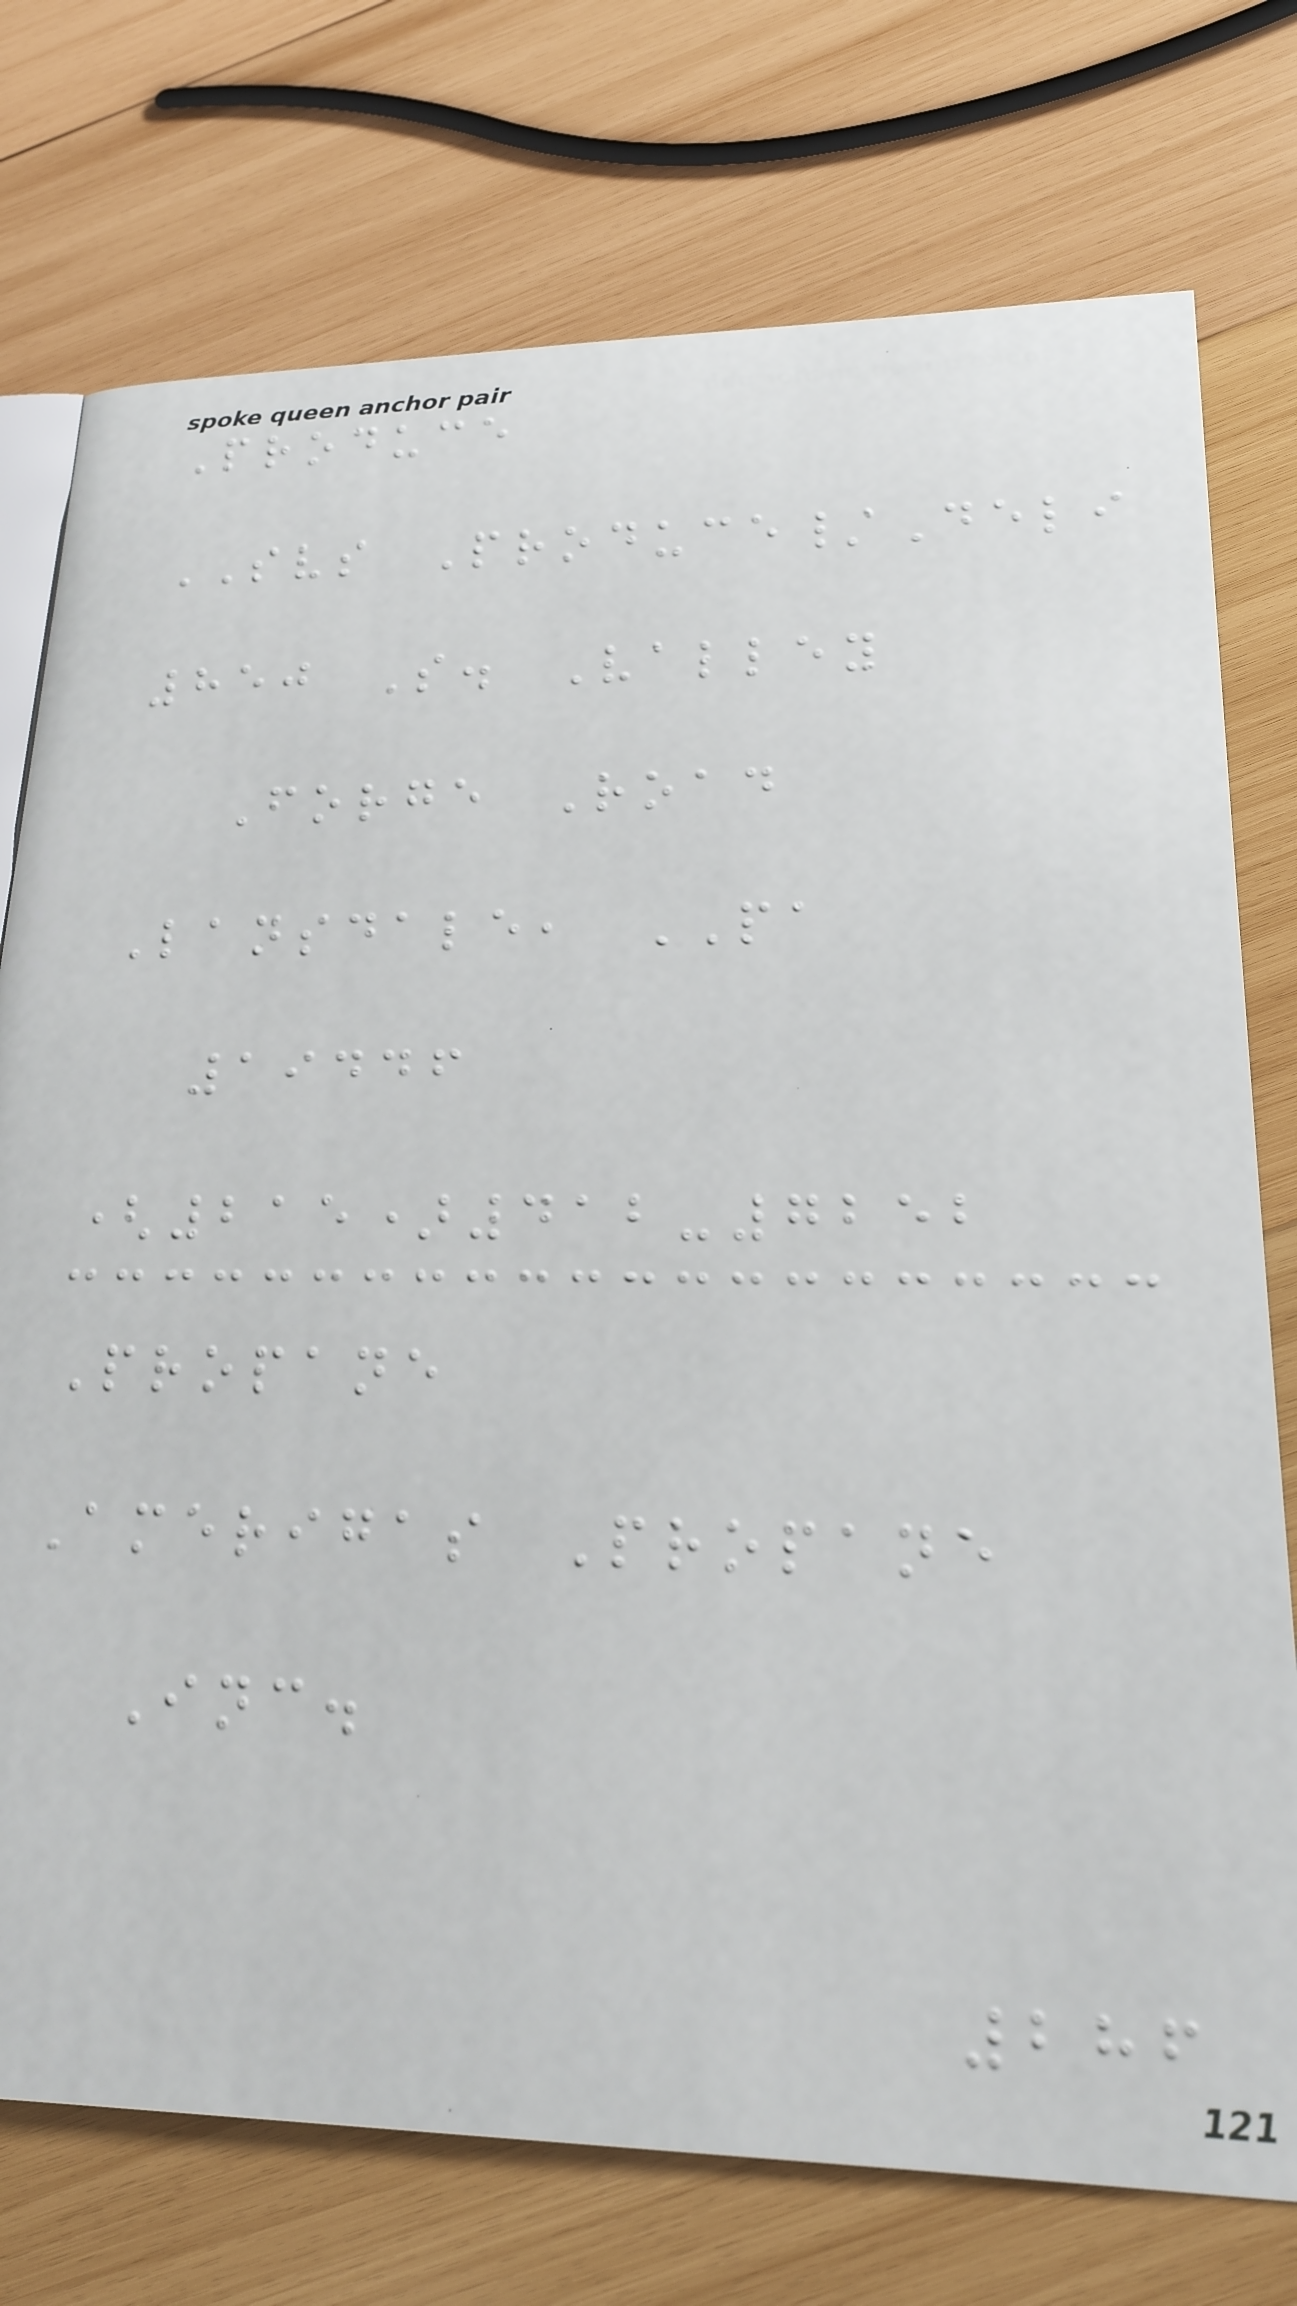Produce
SVS Produce/Deli
850 S. Valley
Forge Road
Lansdale, PA
19446
(215)412-7252
Propane
Amerigas Propane
Inc.
286
